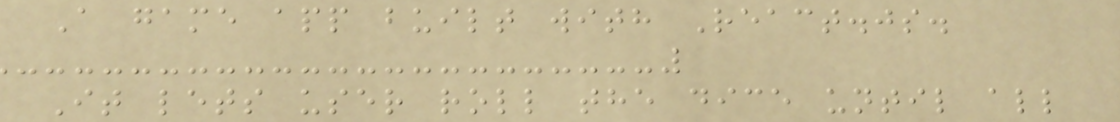A game app built with React.js.
It lets user roll the dice until all
